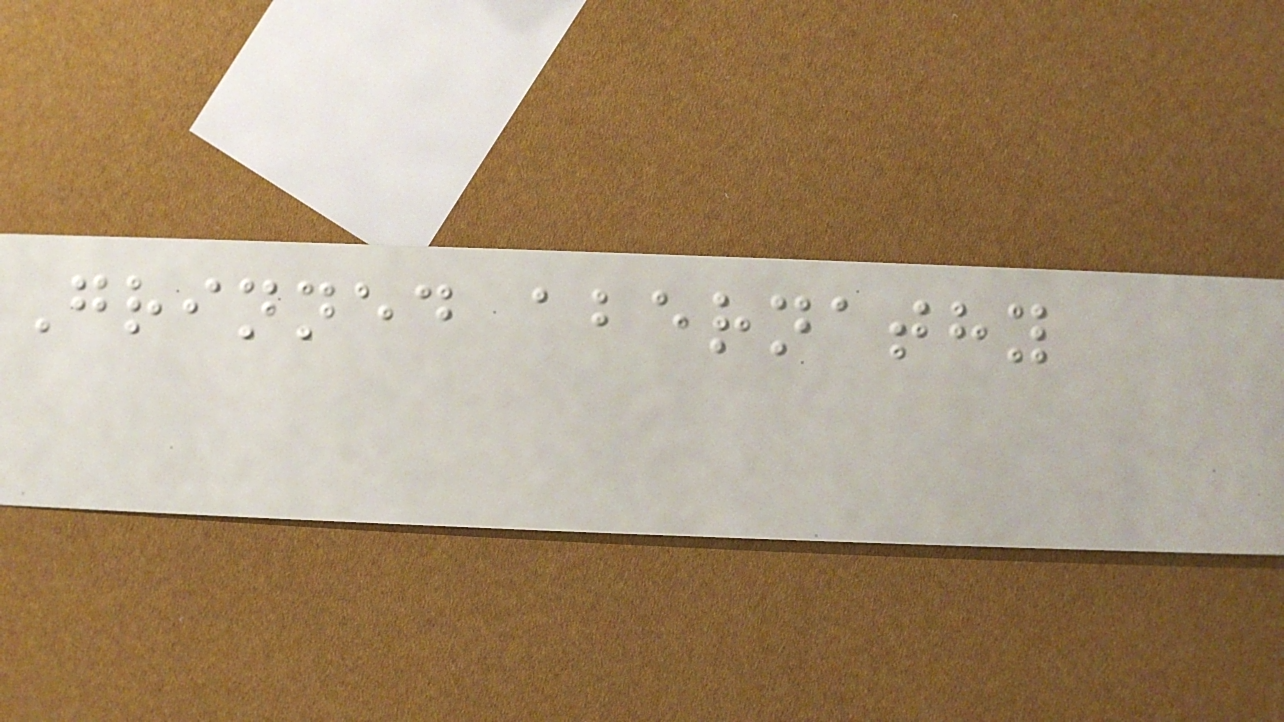Grinned abernathy
